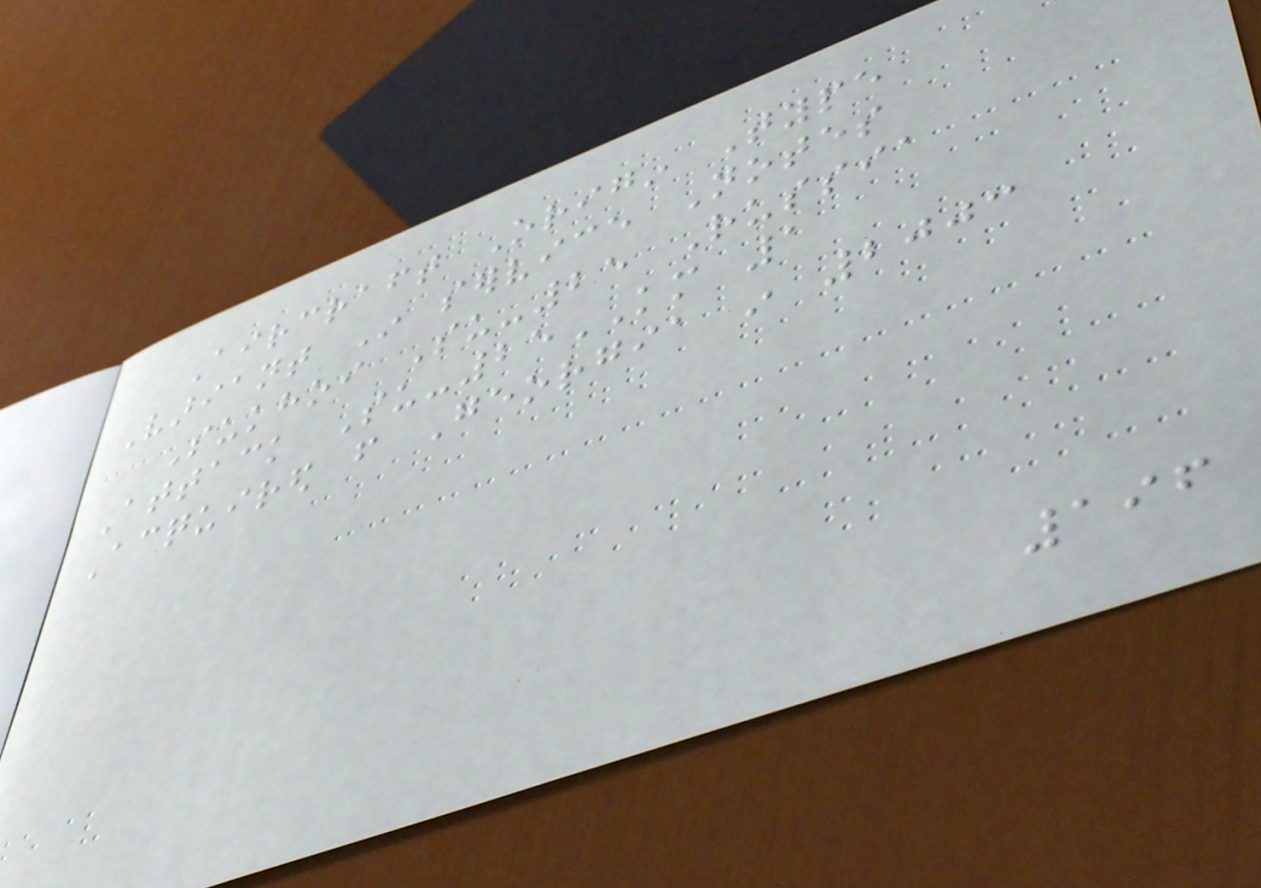Aircraft Origin Type
Variant In service Notes
Sukhoi Su-25 Russia
Attack Su-25KM 1
Acquired from Georgia in 2003
196
